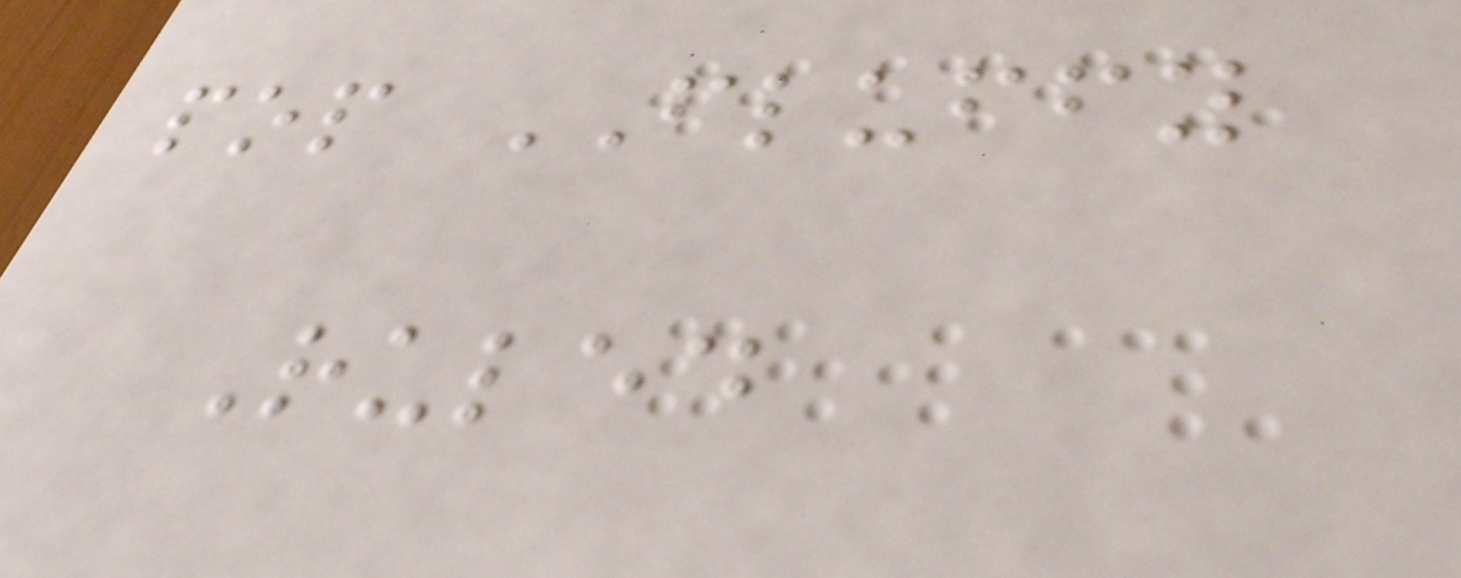pop FLUFFY
Ruled
